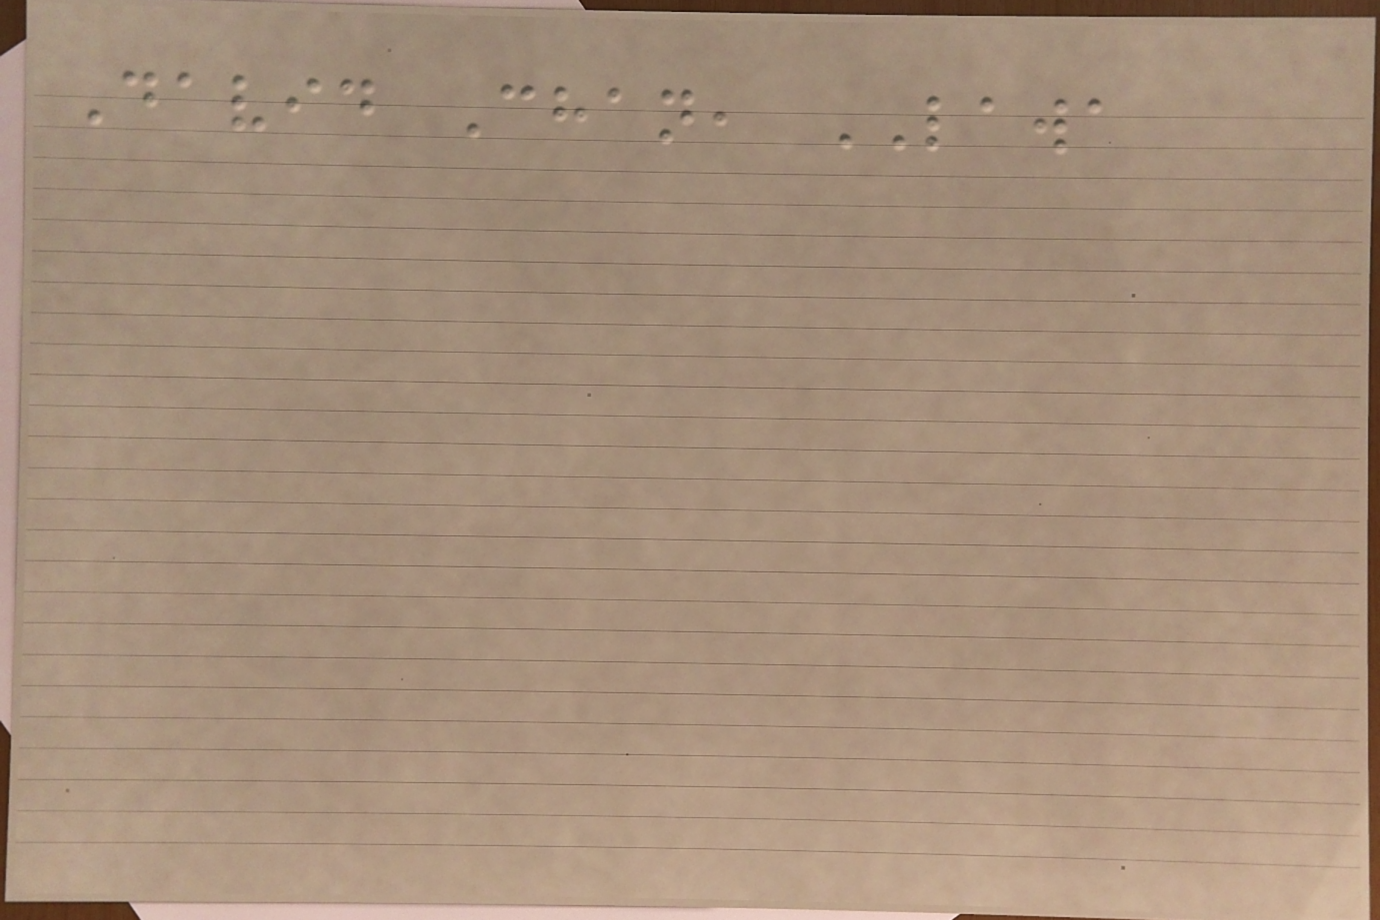David Chan, LAWA
